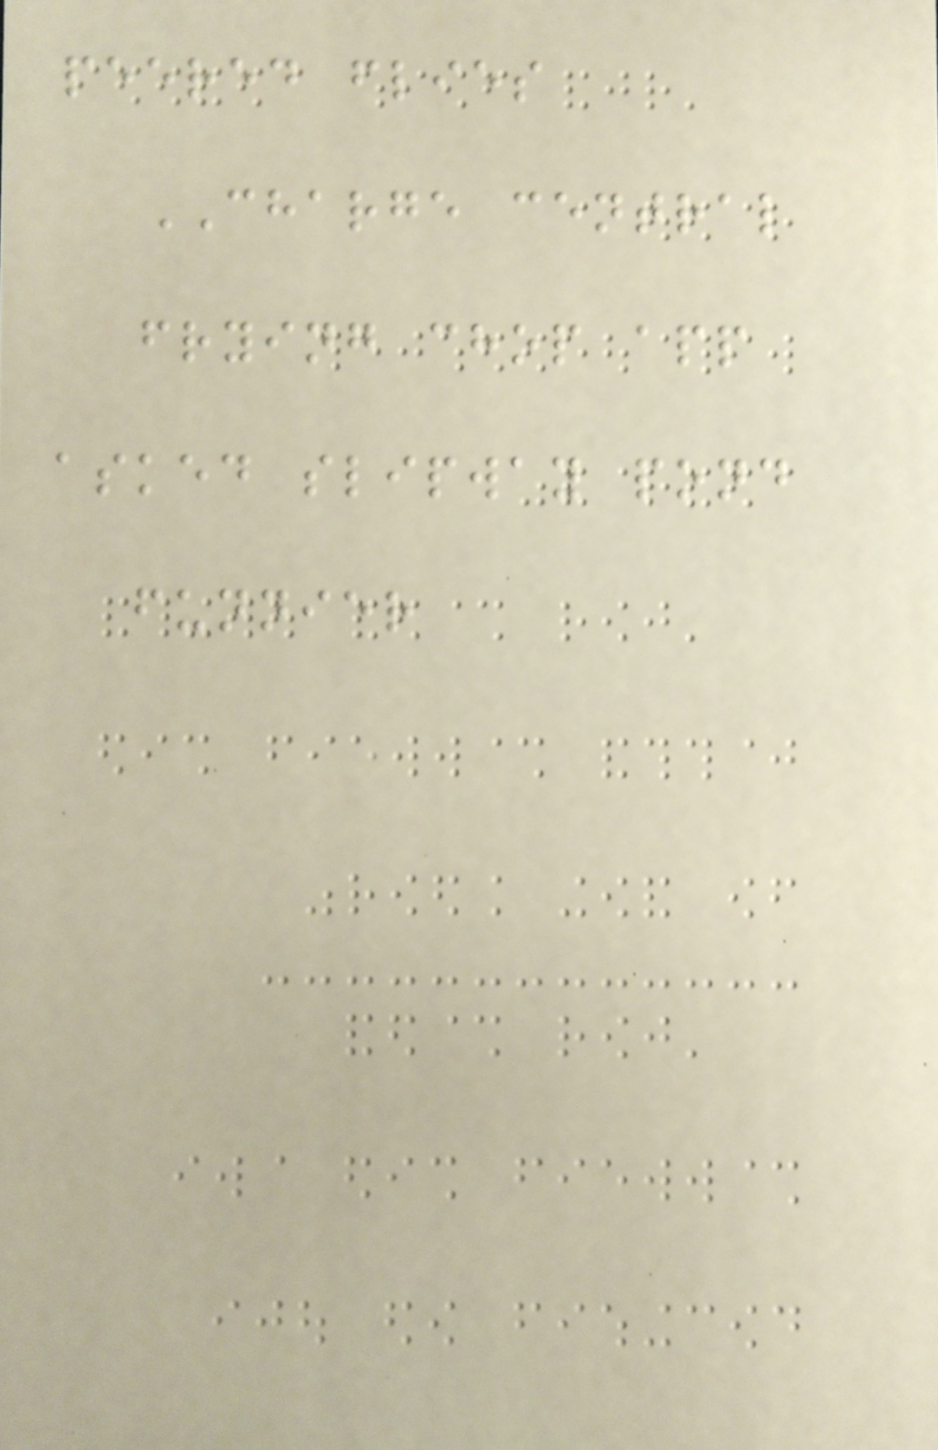peered flies
CHARGE central
frying chop app
asked slipway pond
funnier
